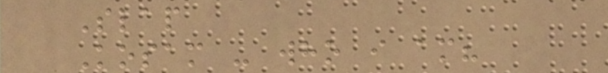Slap
Kosam - who i am?
